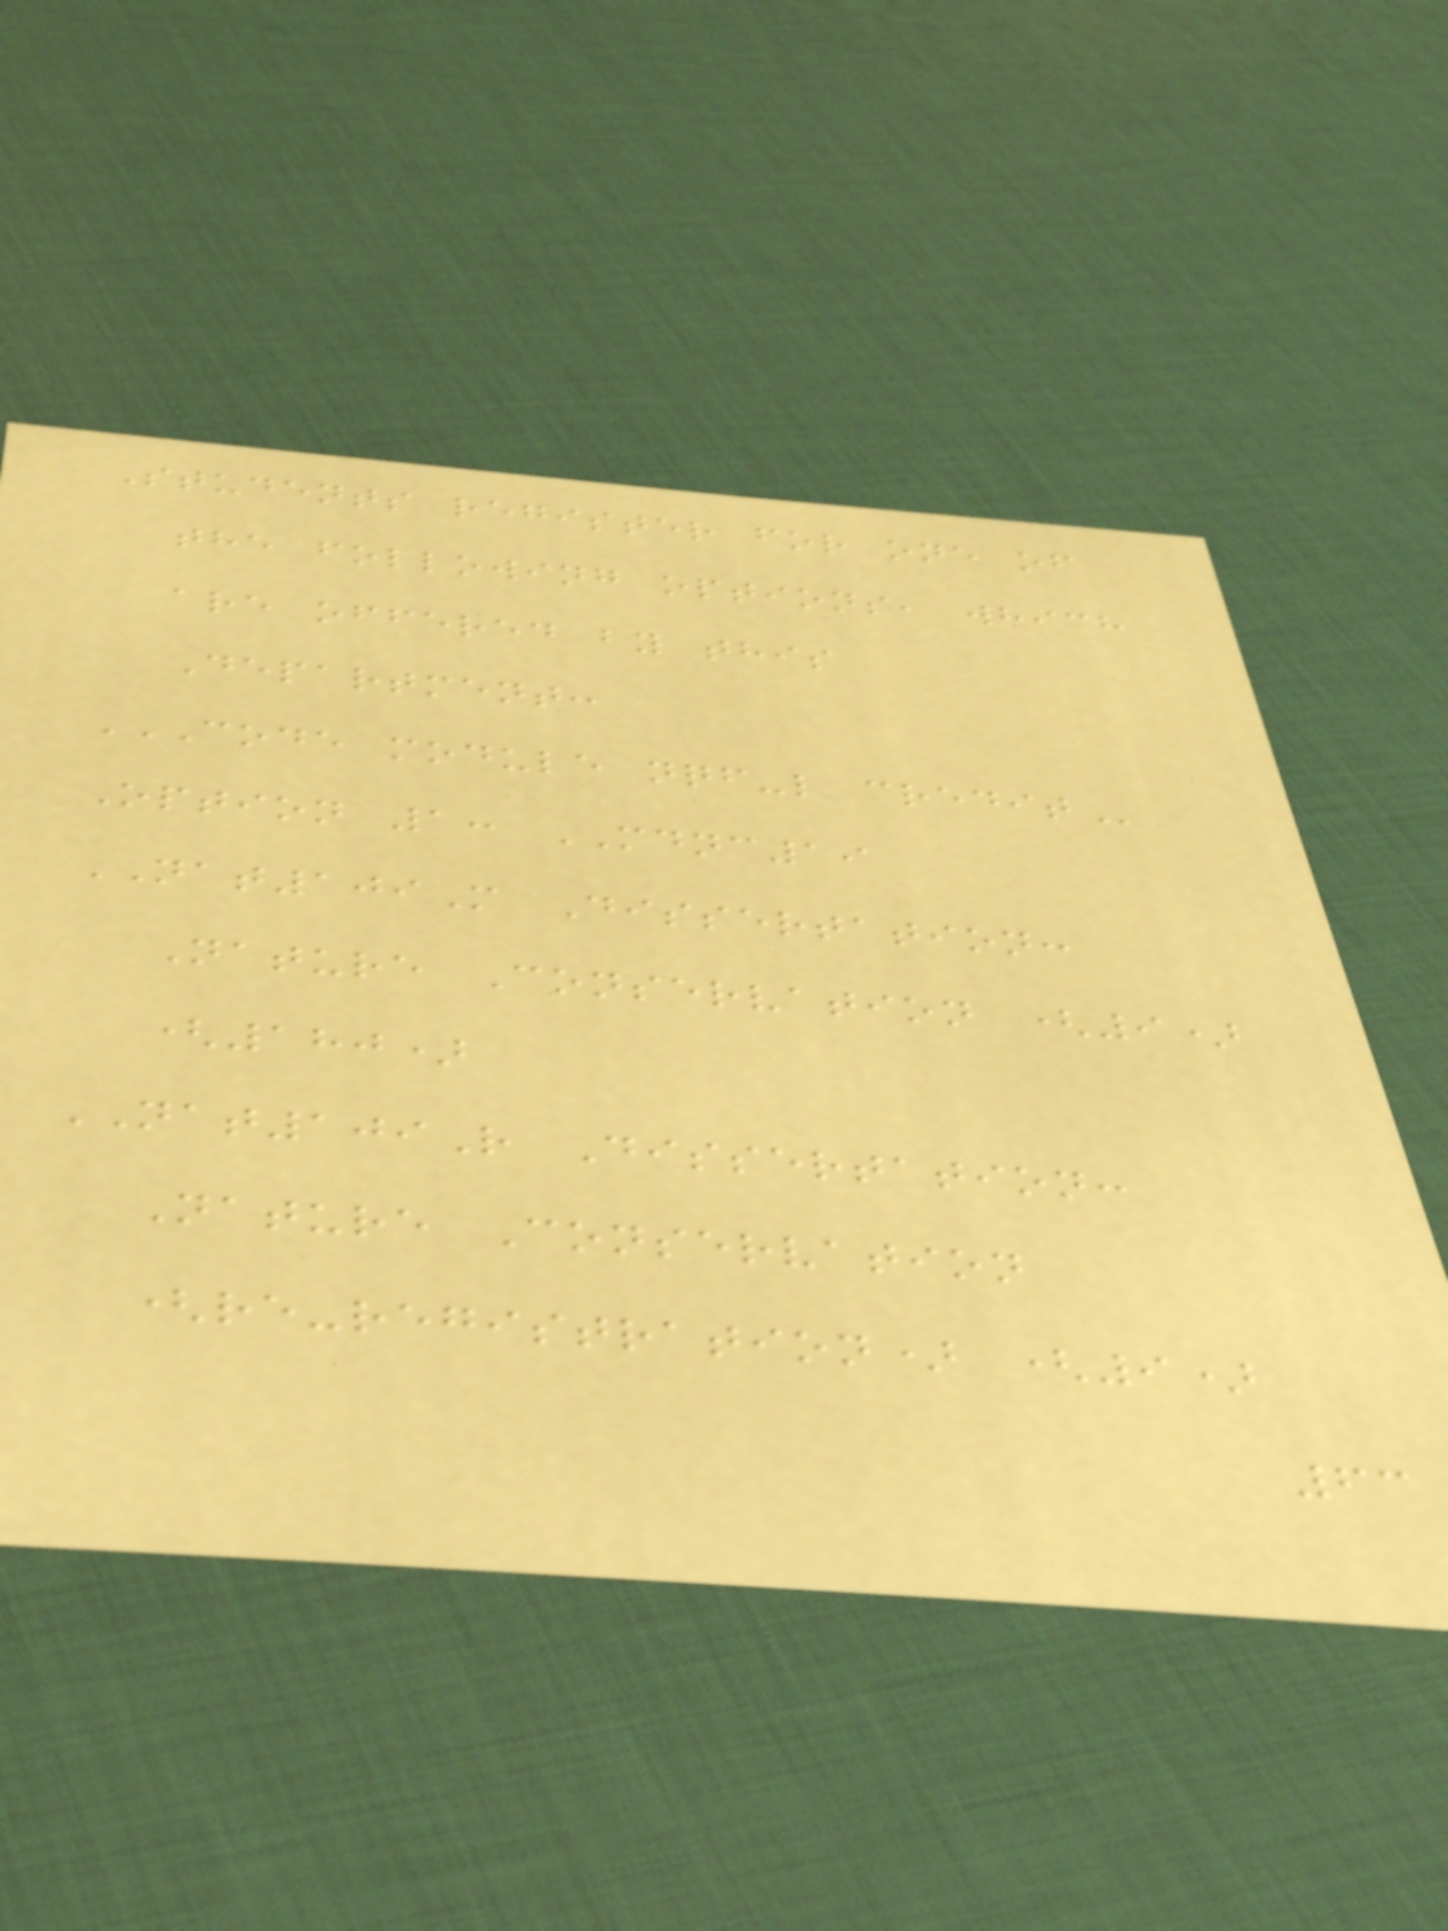Students register for one of
the following options, which
are offered by this
Department:
CODE MODULE NQF-L CREDIT
Option 1: MDNC19
NAT109M Dissertation:
Nature Conservation (9)
(180)
NAT109R Dissertation:
Nature Conservation
(re-registration) (9)
63
